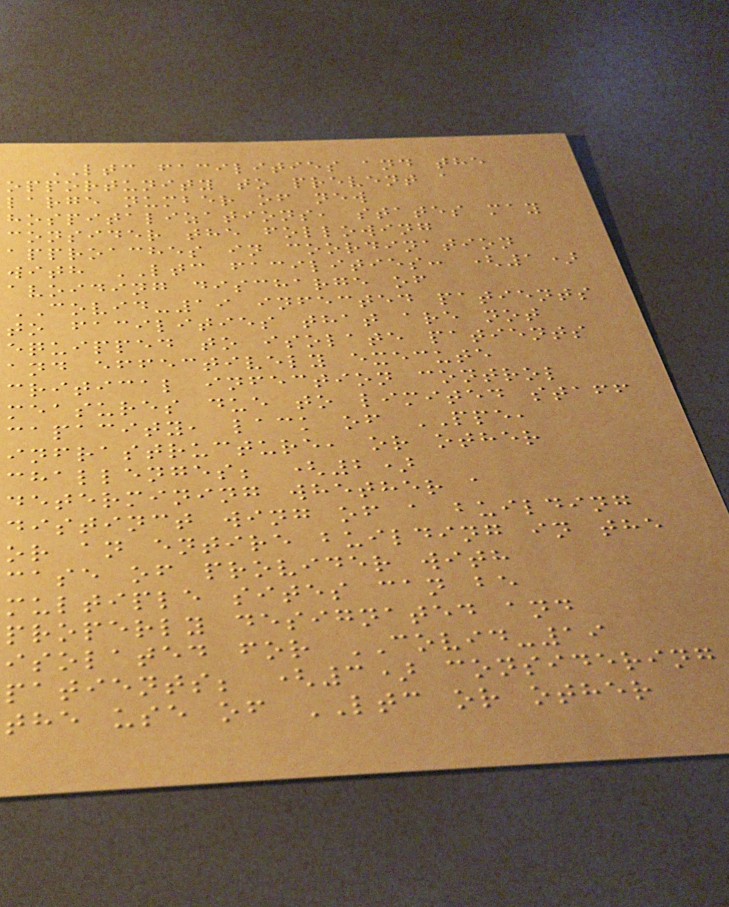LTC facilities and the
opportunity to prevent a
large number of new
hospitalizations, states may
consider the following
approaches in coordination
with LTC facilities: (1)
avoiding discharge of
COVID-19 infected patients
to facilities that are not
equipped to isolate patients
and effectively execute
critical infection control
measures due to limited staff
capacity, lack of PPE,
infrastructure, or other
challenges; (2)
determining whether a
distinct wing of a building
or an entire building in the
case of provider with
multiple sites can be
properly designated and
isolated for COVID-19
patients; (3) considering
the use of LTC or other
